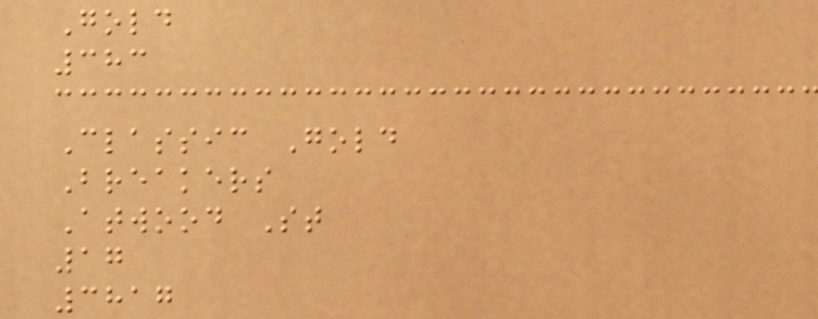Gold
383
Classic Gold
Breakers
Atwood St
17
3817
